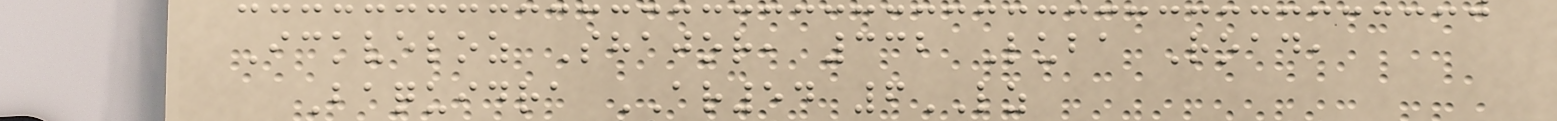Ickveloz Shajor, 332 Luba Road,
Baquidra AR54 6LZ
